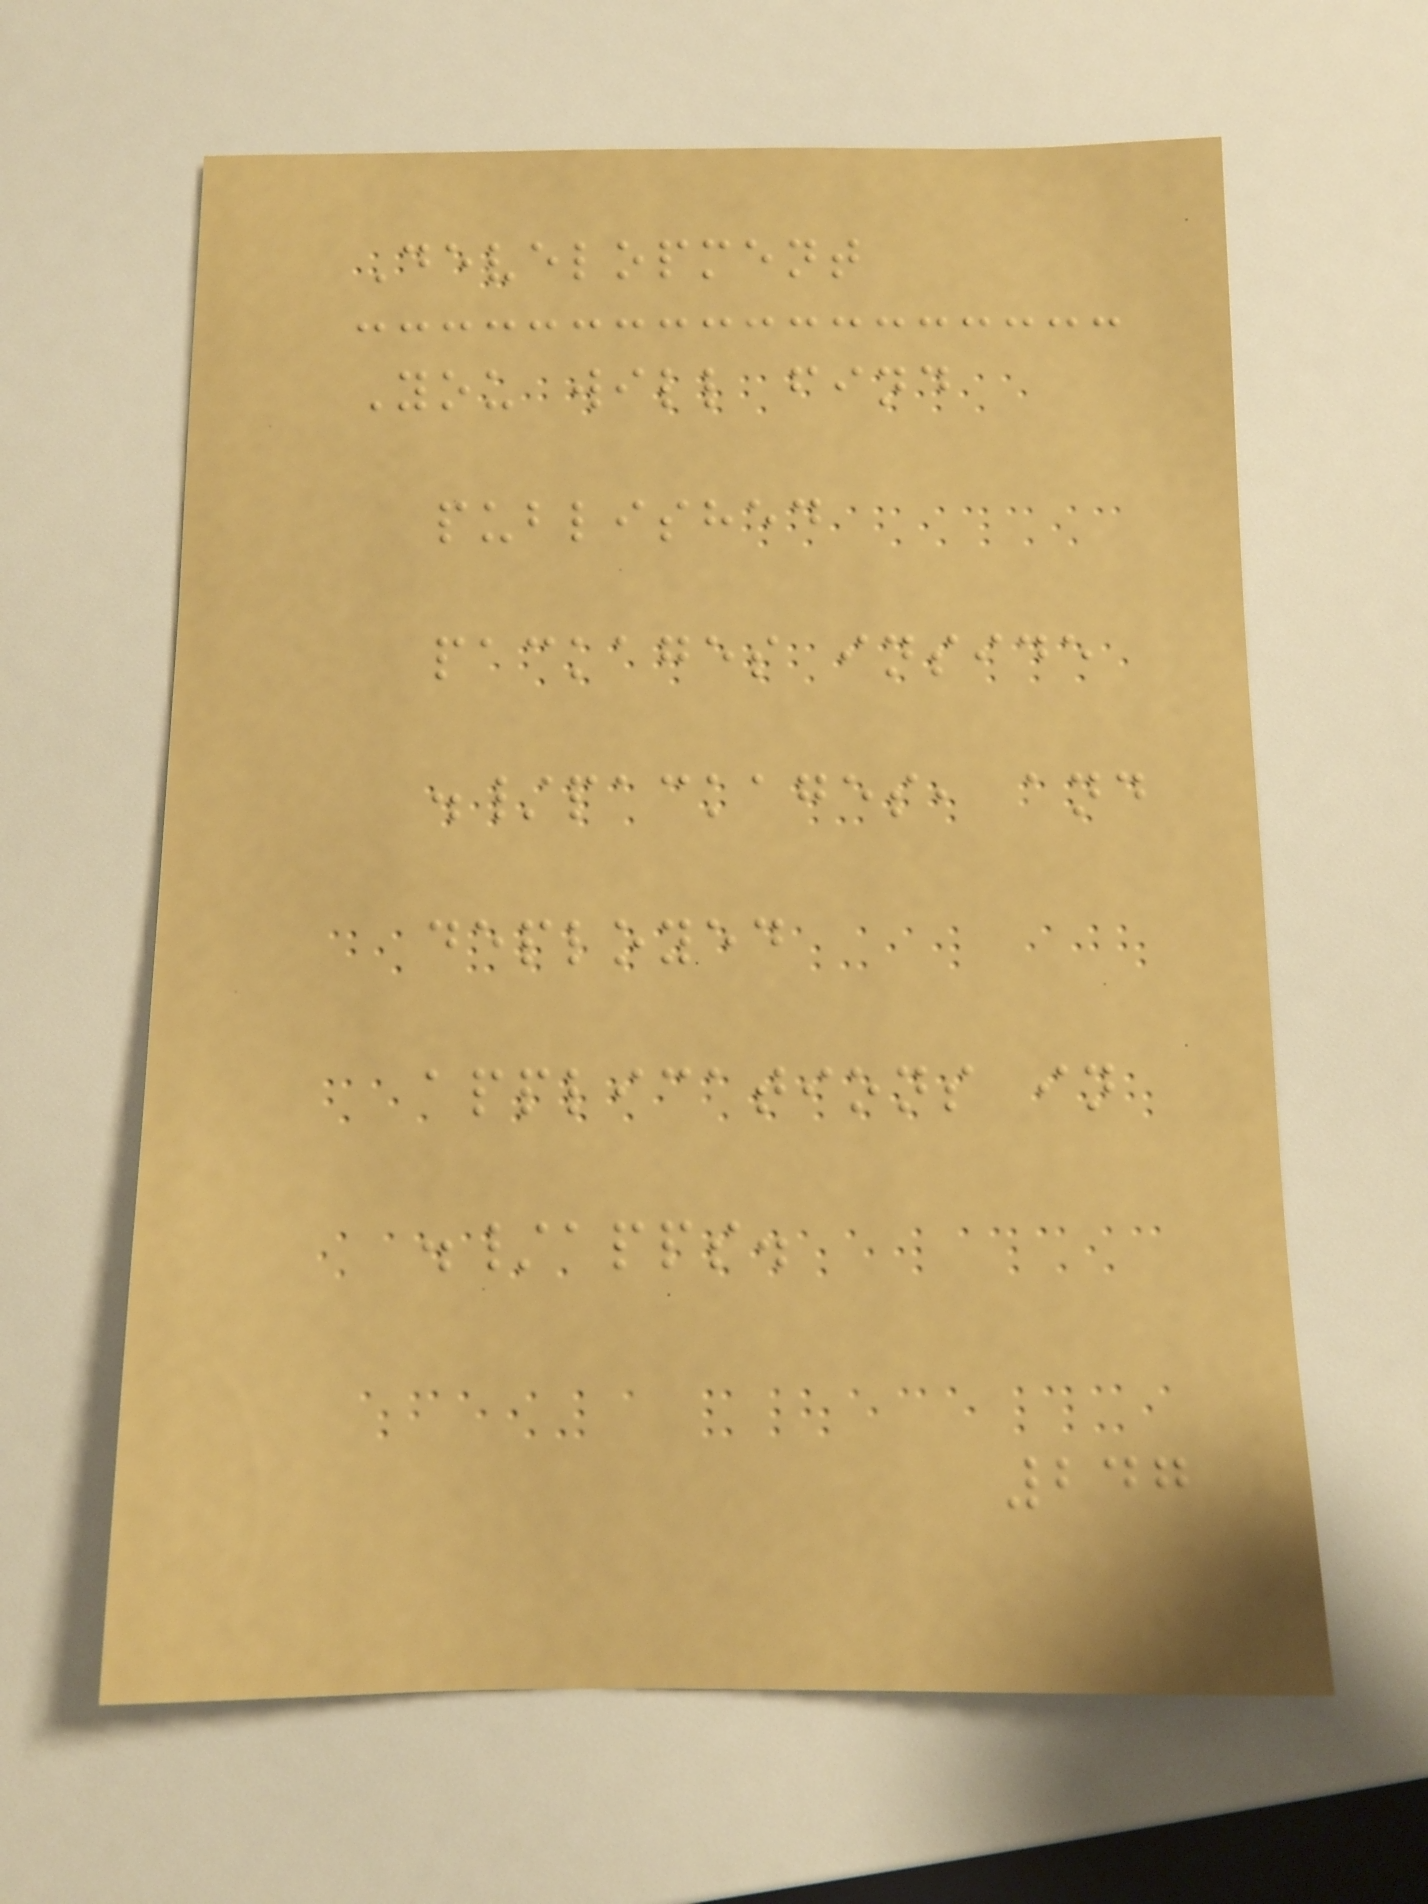Development
You will find
published
packages inside
./packages, and
deployed
applications in
./apps.
247
